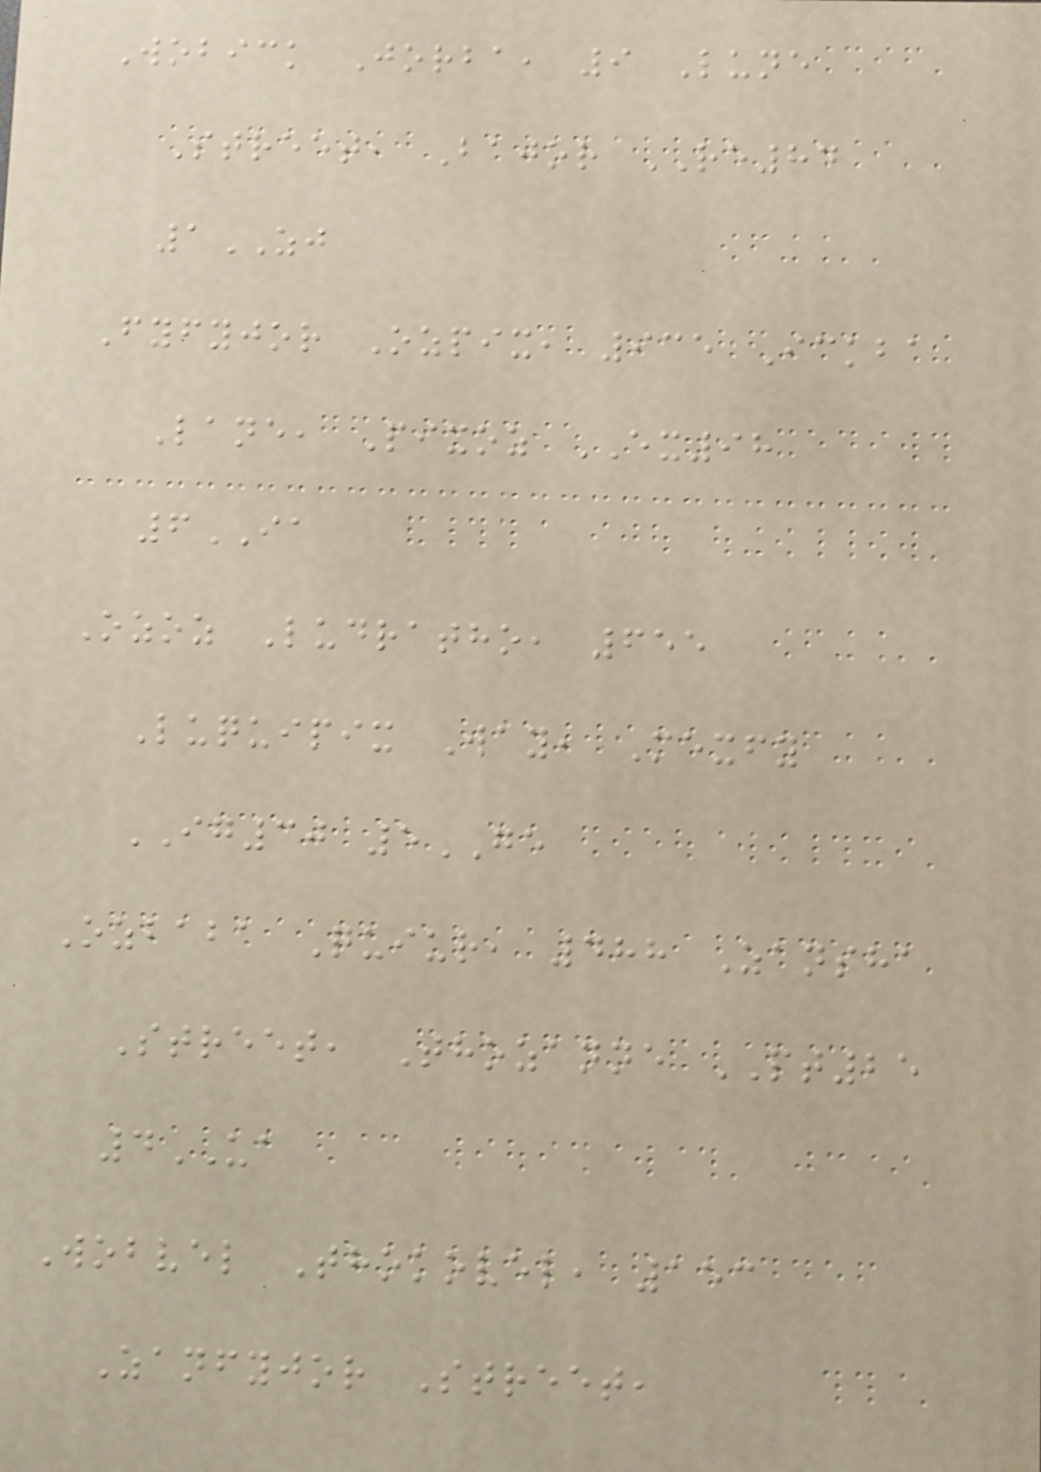Wobick Jorba, 9 Lune
Street, Bajor RE84
1ZJ
Fyfyjor Ozpix, 935 Ickba
Lane, Pixoz EX98
6IA
Ozoz Ludratho, 655
Luquipix Way, Mexfy
IG30 5GE
Ozbaba Quiur, 488 Zansha
Street, Thozanne PT25
4UA
Wobvel Thokovel, 153
Zanfyjor Street,
